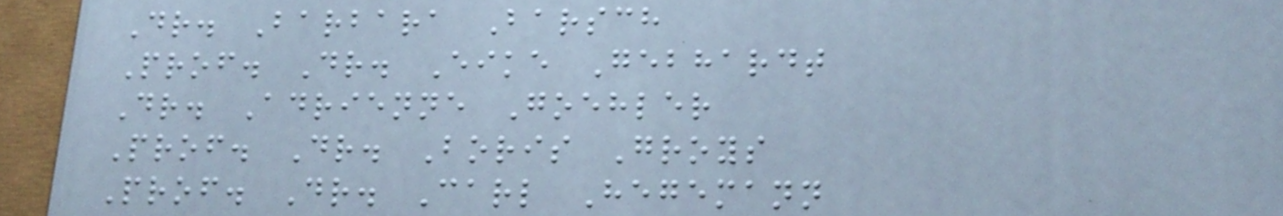Dr. Barbara Barsch
Prof. Dr. Eike Gebhardt
Dr. Adrienne Goehler
Prof. Dr. Boris Groys
Prof. Dr. Carl Hegemann
